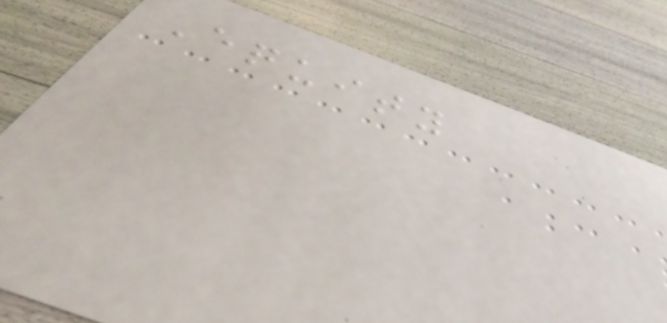Equity
